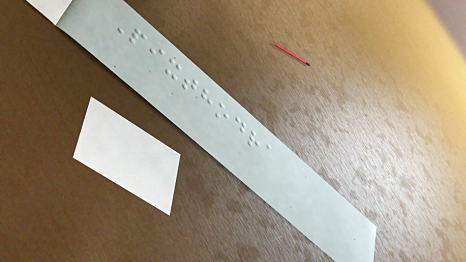Pixthodra
